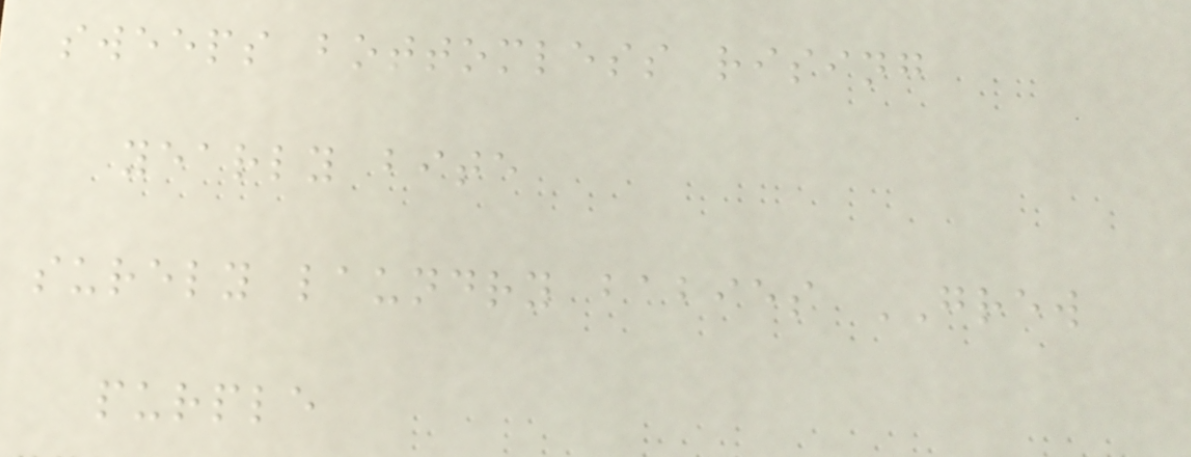sweeps bottomless rising
yearly bite
surely laundry babies GREW
purple
